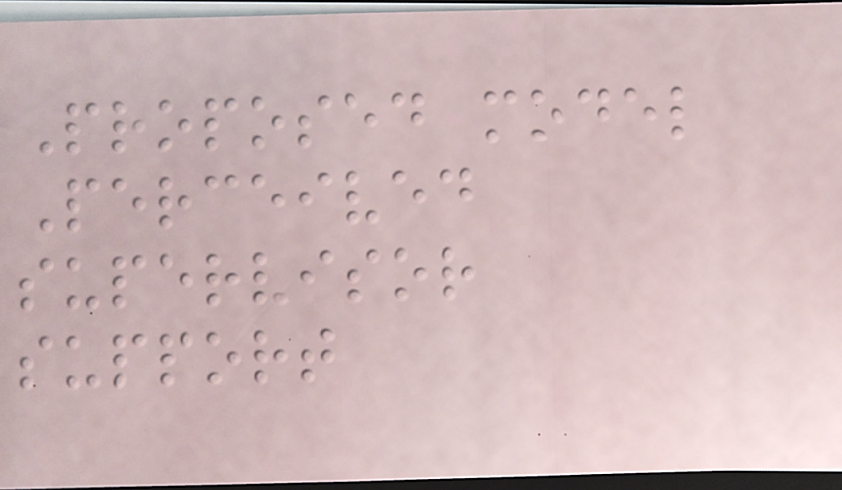Proposed model
Perceived
supervisor
support
